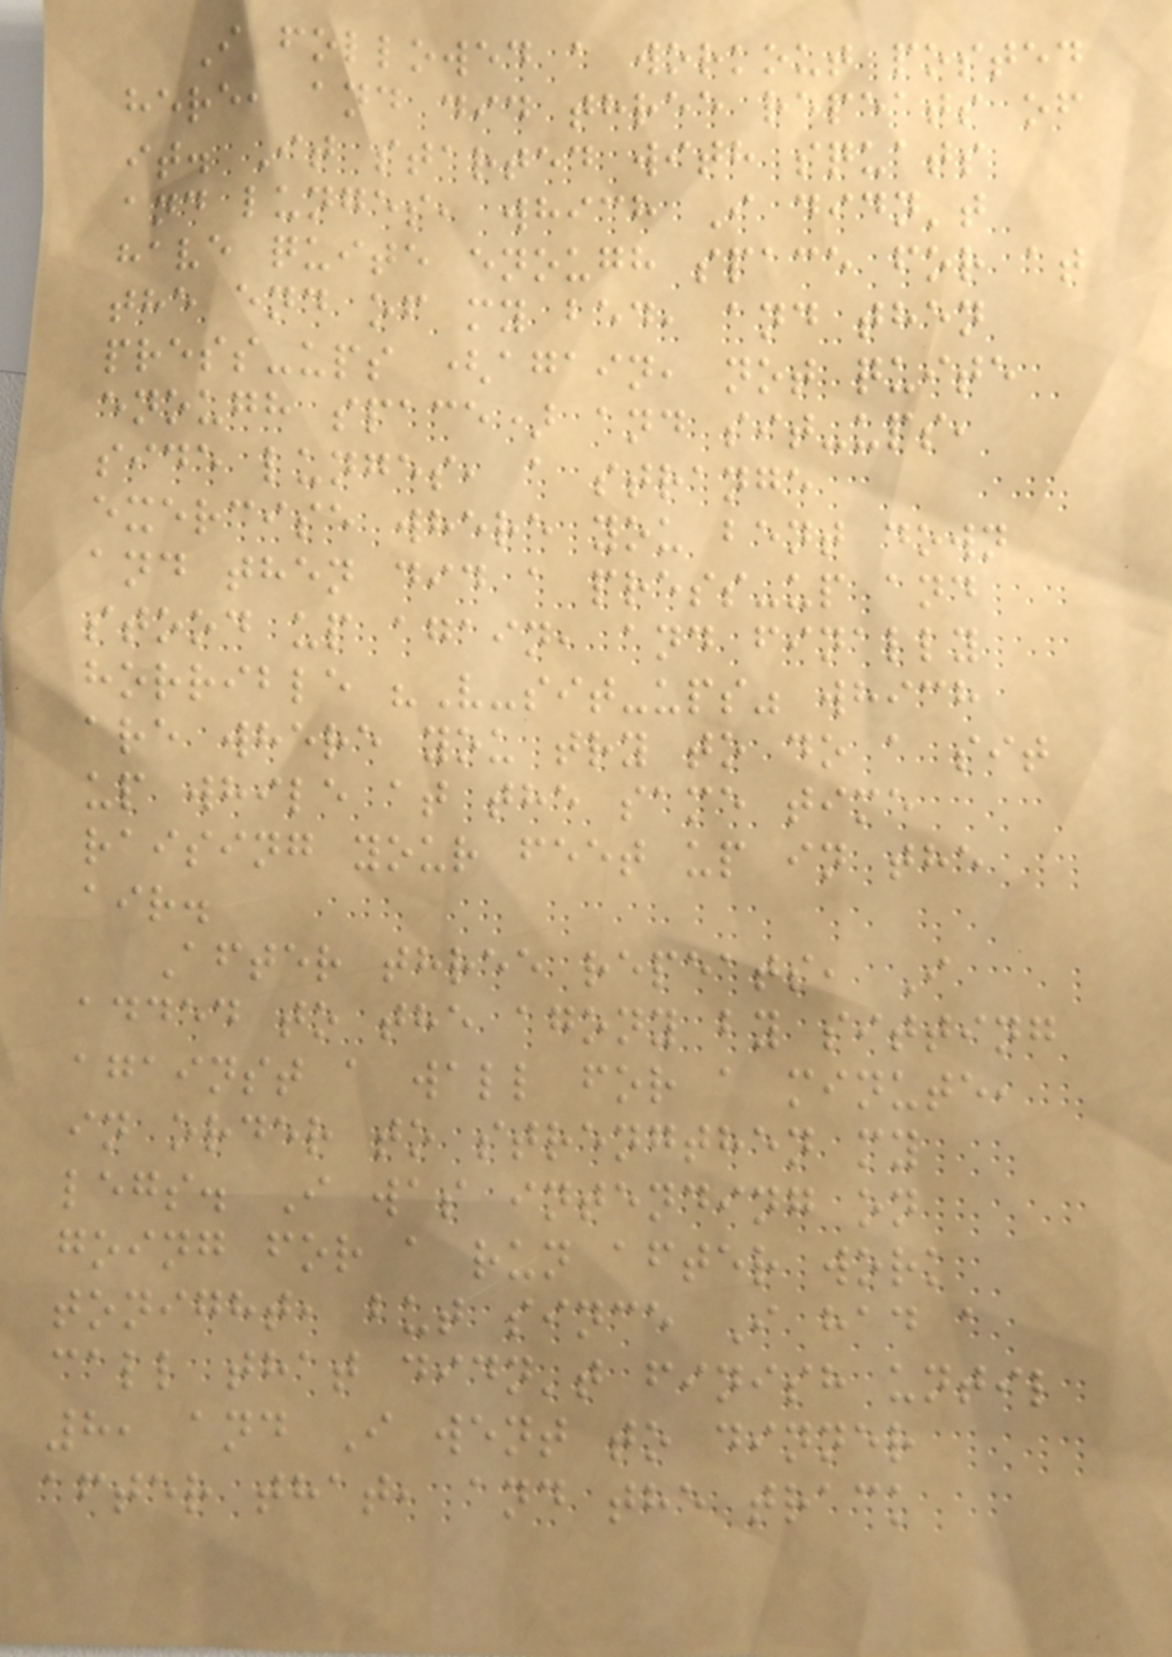I followed a workout posted
here, and did three repeats of
it. It started with squats
and lunges, which I didn't
have quite enough space for at
the end of my bed, and then
press-ups (again, not quite
enough space) and sit-ups,
side lunges, a strange
exercise where you bent down
and then did a press-up and
stood up again, and finally
horrible "V-sit-ups" which
are where you try to do a sit
up while at the same time
raising your feet up in the
air.
After three repeats, I
added to the agony by sitting
against a wall for a minute,
in order to strengthen my
legs. I was intending on
going for a run after work
tonight, but since I had a
call that didn't finish until
8, and I went to dinner
after that, and the track
